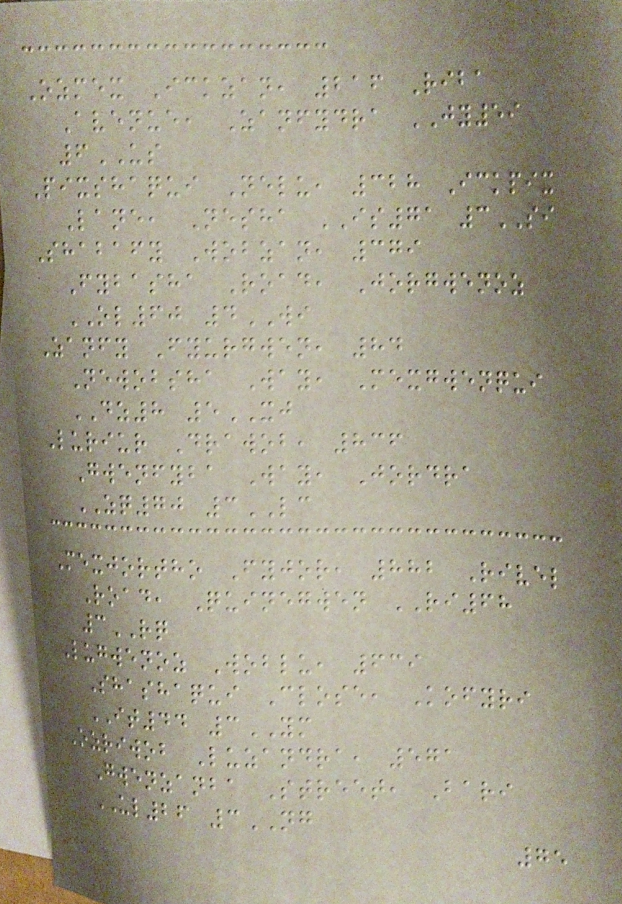Ozmex Ickzan, 216 Riba
Avenue, Zanfydra JY59
6US
Pixshaqui Nelu, 328 Ickpix
Lane, Nesha IS71 3SI
Shabafy Wobzan, 379
Fybasha Road, Jorgwenoz
OL60 4WI
Zanfy Fyurgwen, 84
Newobsha Way, Mexgwenqui
DZ8 5XJ
Luriur Drawob, 836
Gwenfyba Way, Jordra
ZQ70 3LC
Mexjortho Fyjor, 882 Rivel
Road, Quinegwen RI68
3RQ
Lugwenoz Woblu, 639
Shashaqui Close, Kofyri
IT44 3YM
Ozriwob Luzandra, 571
Gwenzanba Street, Bari
UL26 3NG
75
